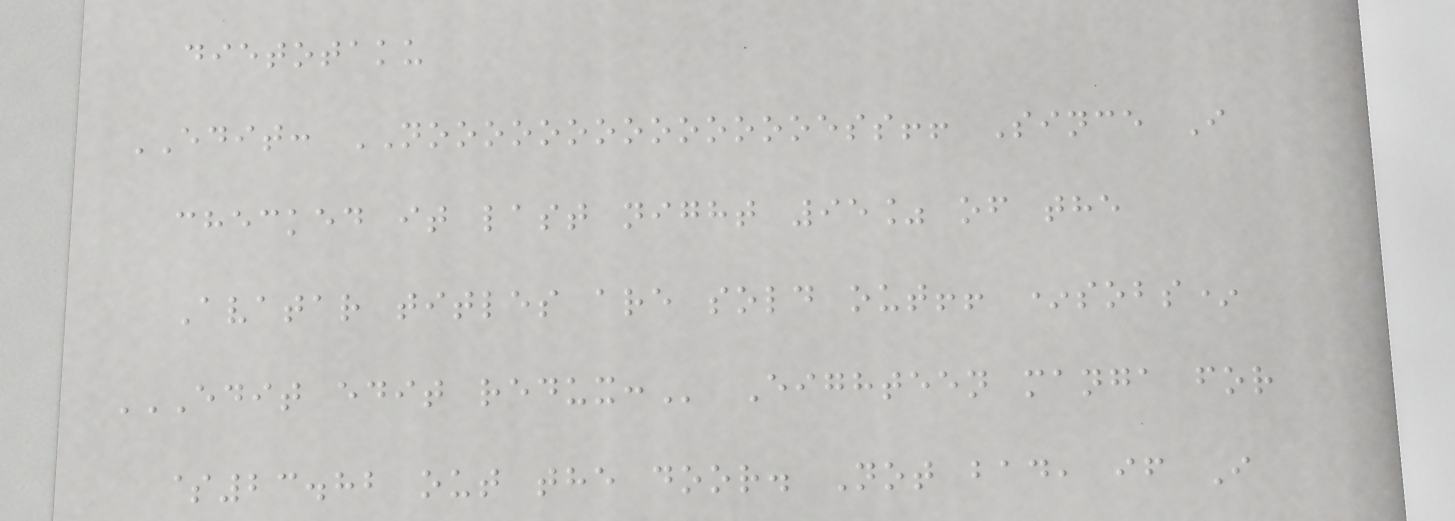dietotaku
EDIT: NOOOOOOOOOOOOOOESS!! Since I
checked it last night 95% of the
Avatar titles are sold out!! *sobs*
EDIT EDIT REDUX: Eighteen manga for
$23.82 out the door. Not bad, if I
